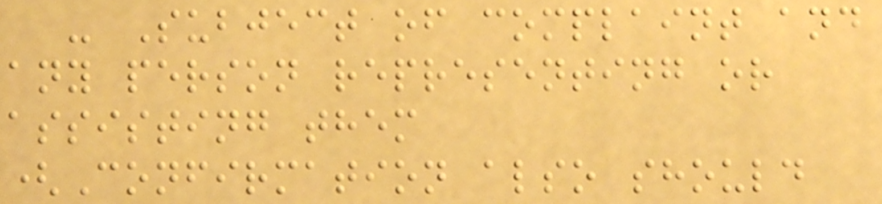- Subject of complaint and
any person representing or
assisting them
(Confirmation also should
